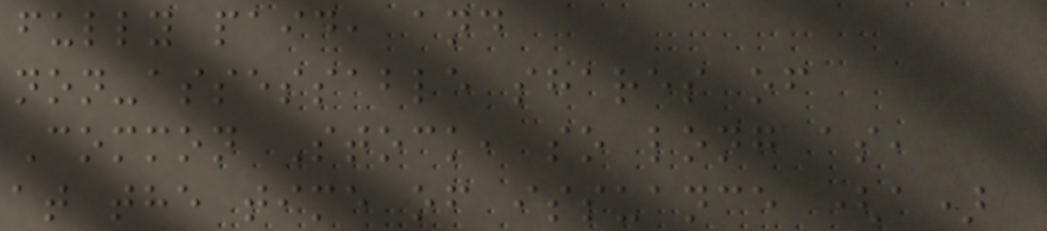fully paid, and
non-assessable shares of
Common Stock, so long as,
at the time of issuance (a)
